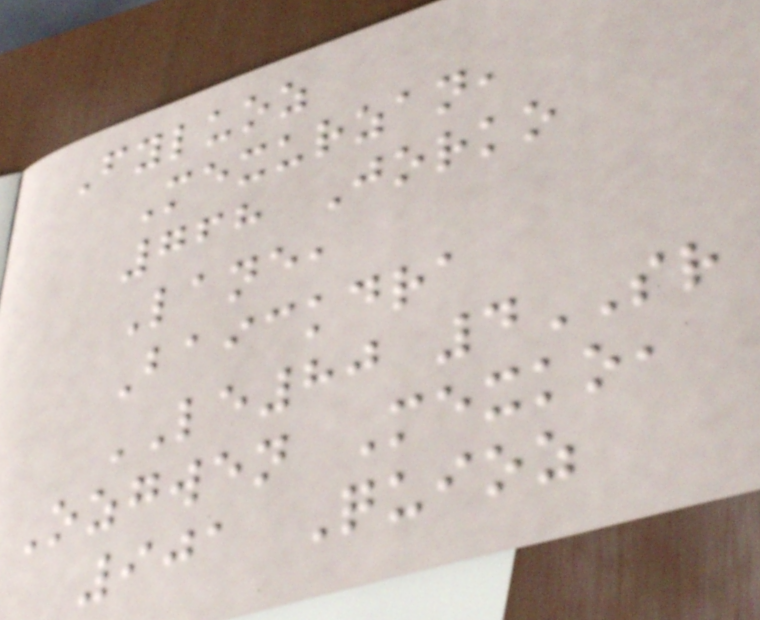Fyluoz
Mexurzan,
768 Jorko
Lane,
Baickdra
LE80 4SR
Ozgwen Mexko,
901 Quioz
